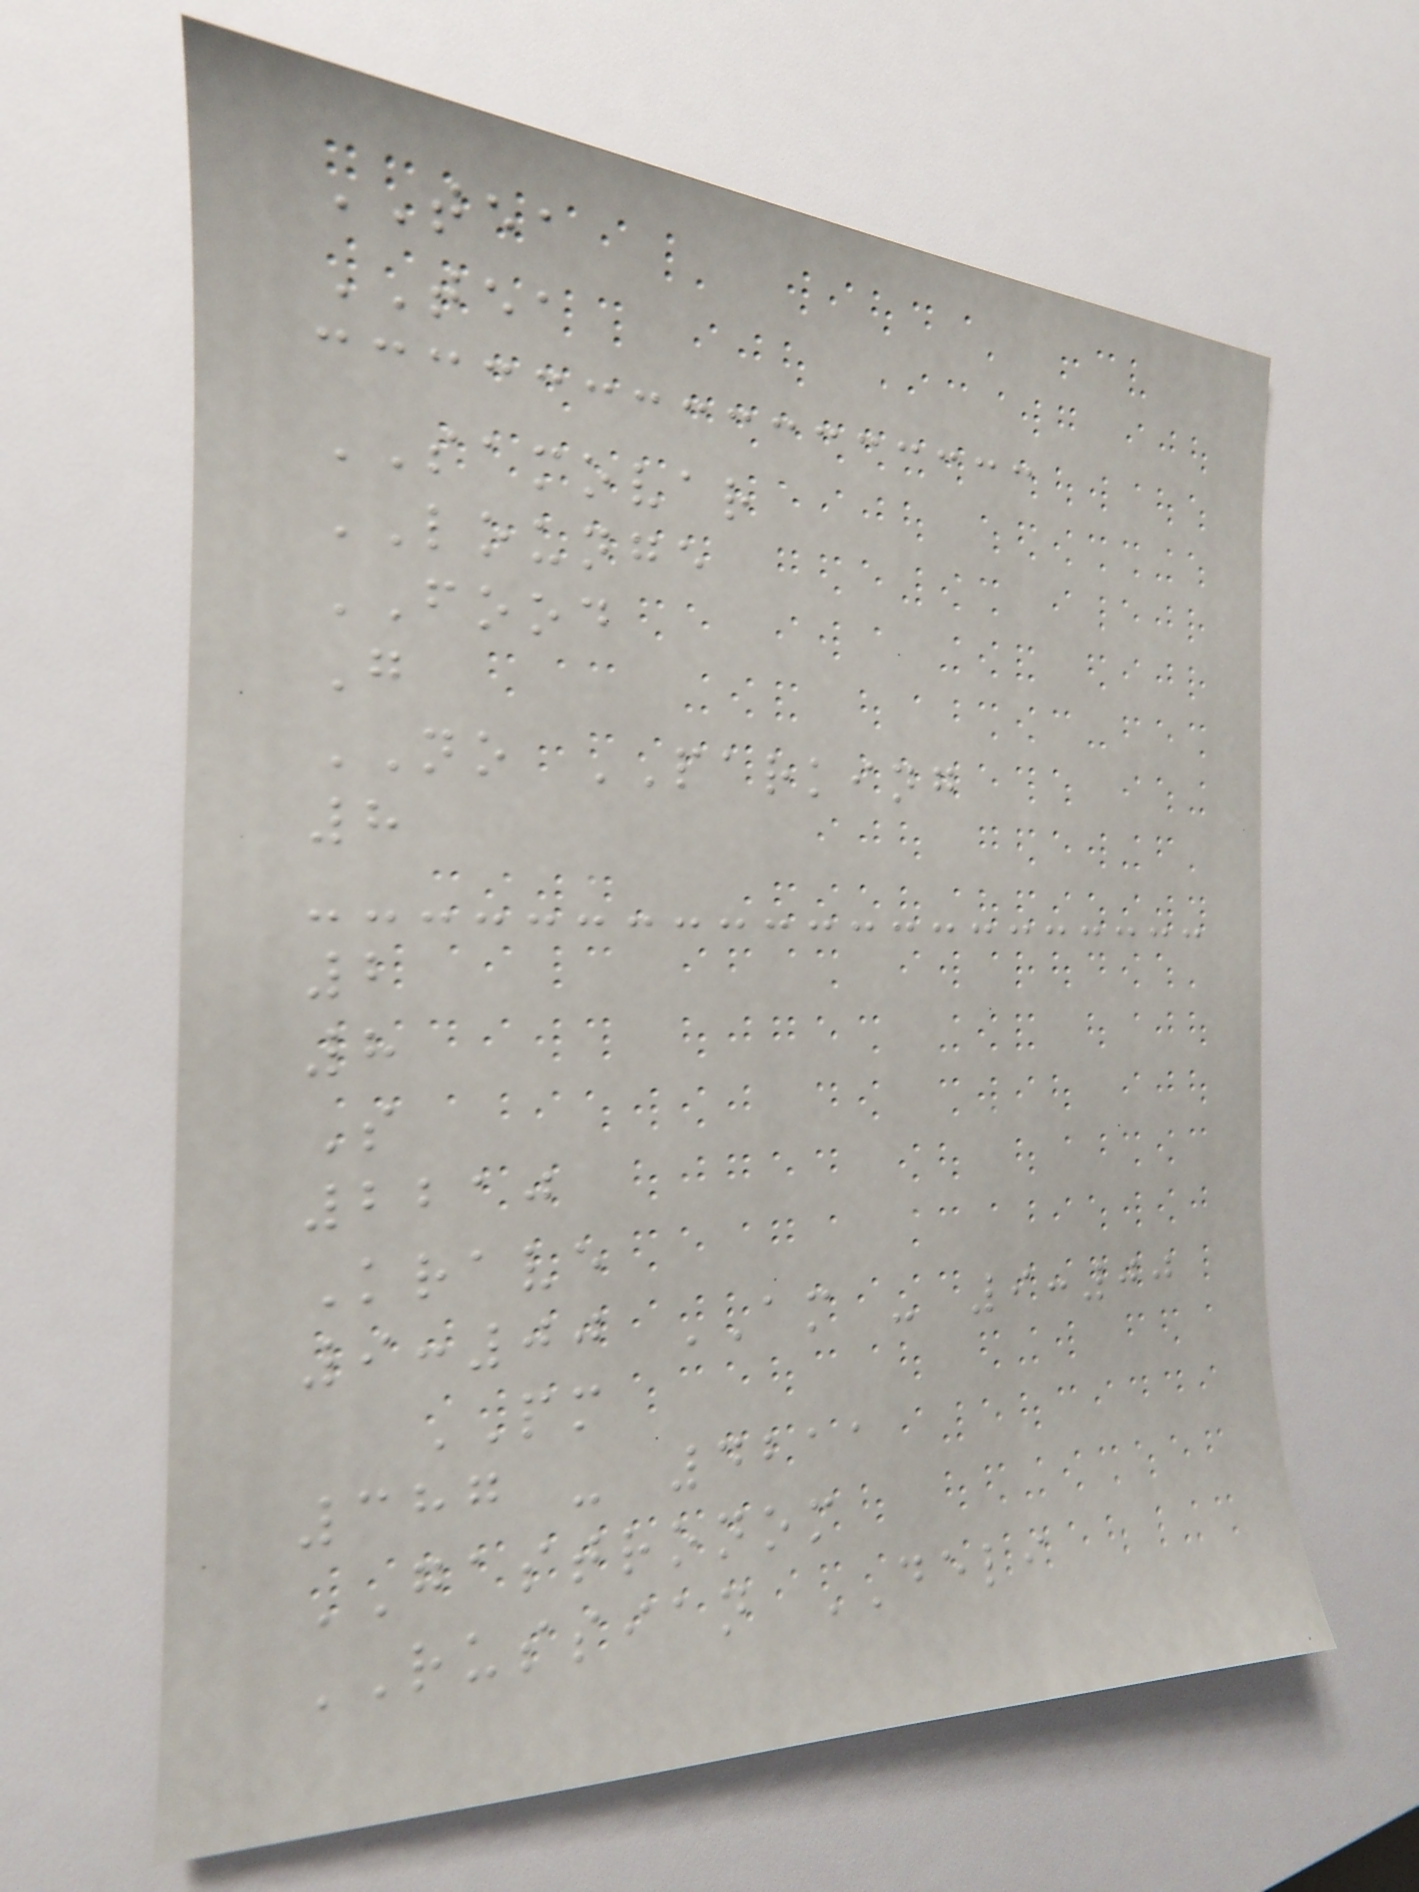TEA
TEA
SAMOVAR
LOUNGE
FOOD
G
NO PARKING
8
2
8
S
2210
Krave
9:00 AM - 9:00
PM
387 - 4211
GASTRONOM
RUSSIAN DELI
